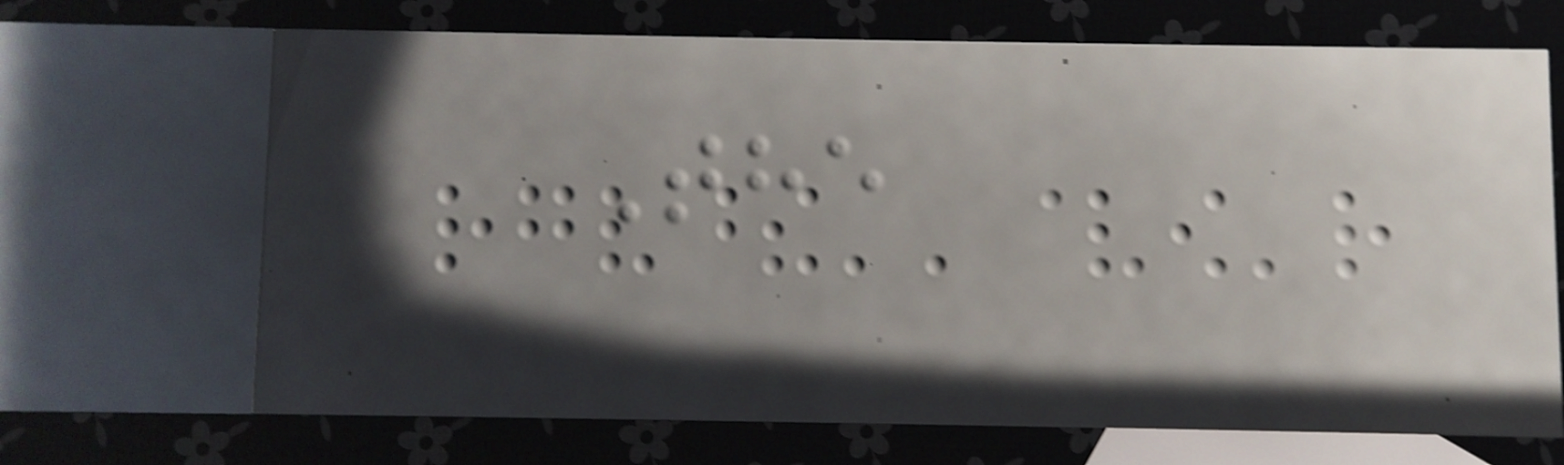The
